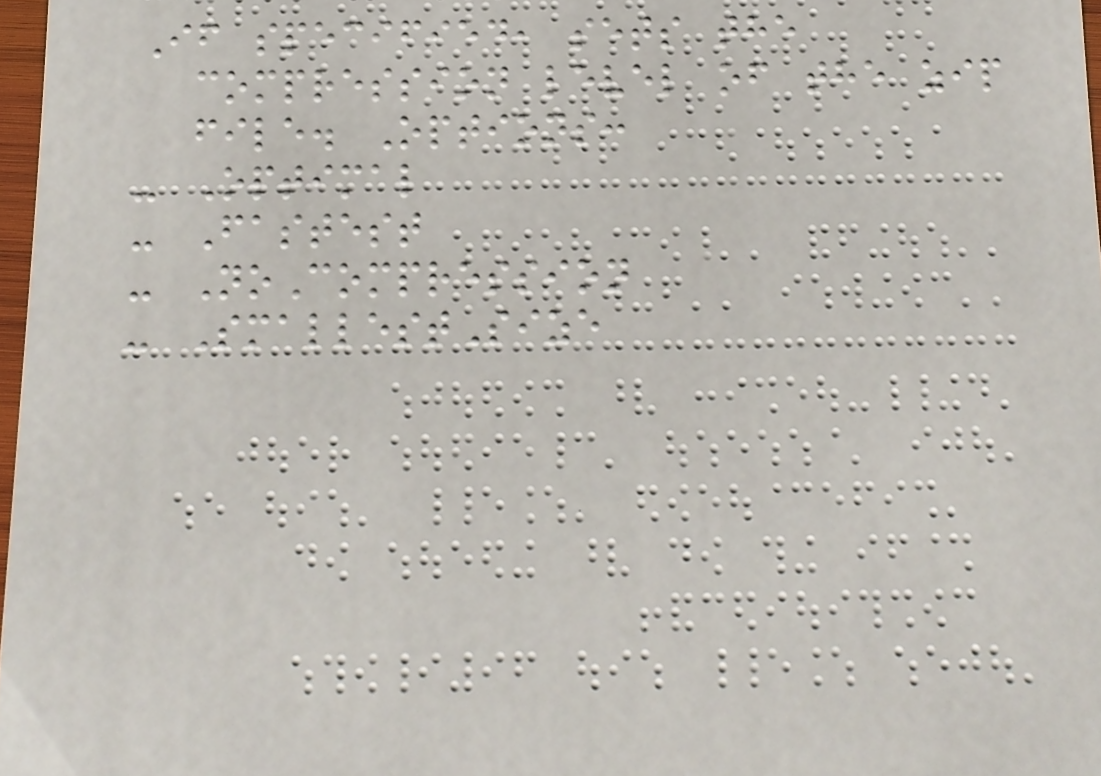If specified, sets the
compression level of the zip
file. Options:
- Optimal
- Fastest
- NoCompression
- SmallestSize
